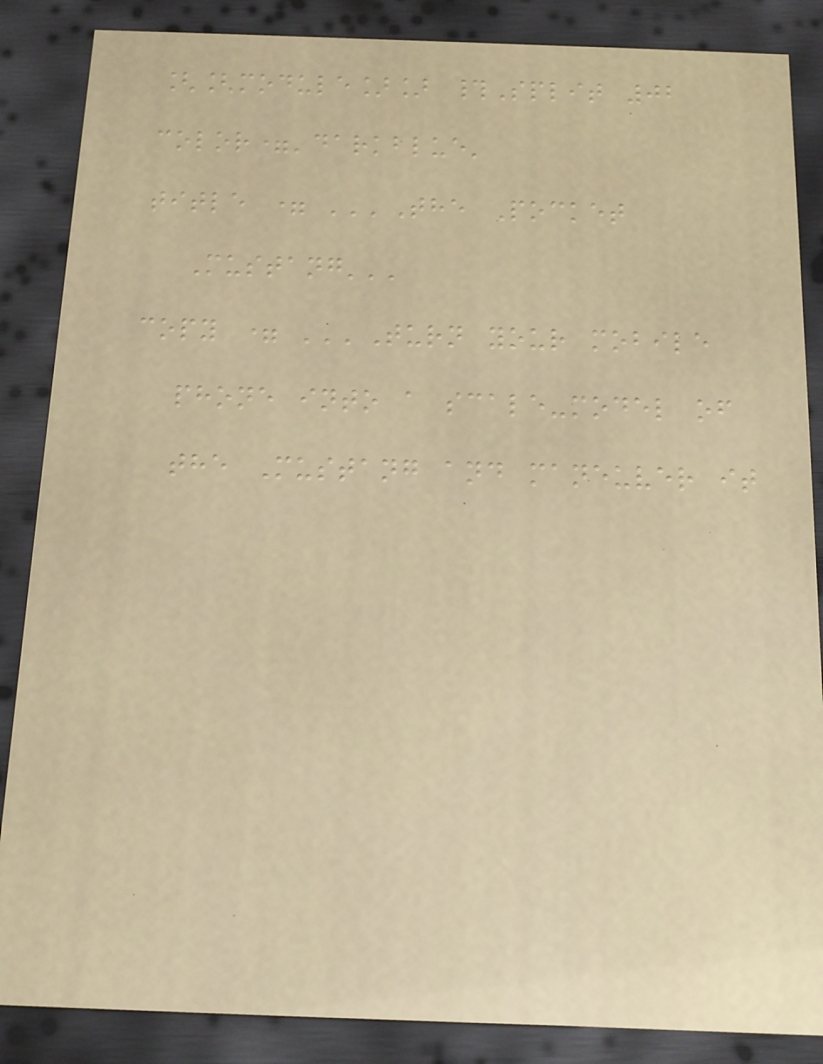[[module]] #Split 02
color='darkblue'
title = '''The Pocket
Mustang'''
copy = '''Turn your mobile
phone into a scale-model of
the Mustang and maneuver it
